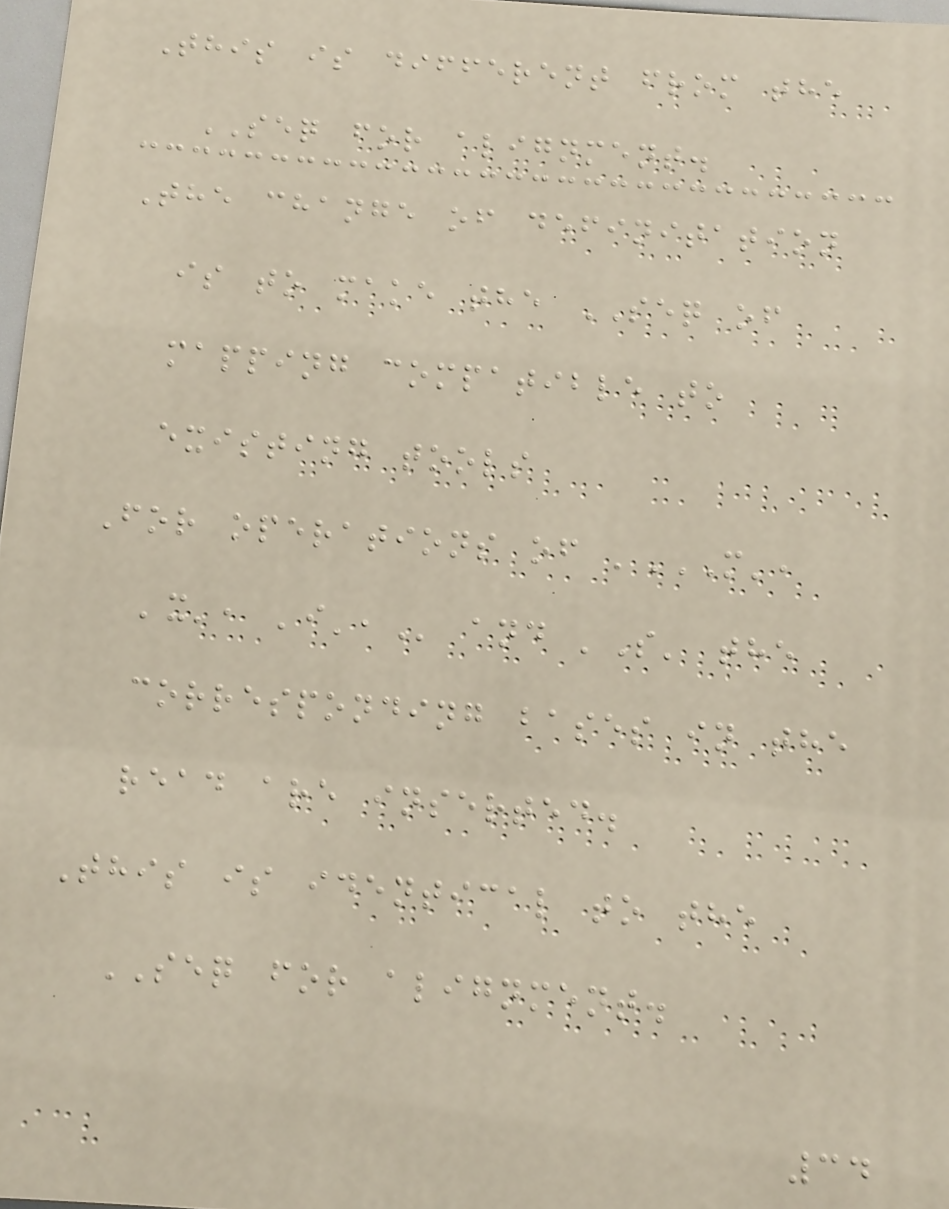This is different from the
SEQ for alignment.
The change of definitation
is to make the SEQ of
mapping compatible to
existing tools
For operations of 'M',
'X', 'I', and 'S' the
corresponding bases in the
read are inserted.
This is identical to the
SEQ for alignment.
34
